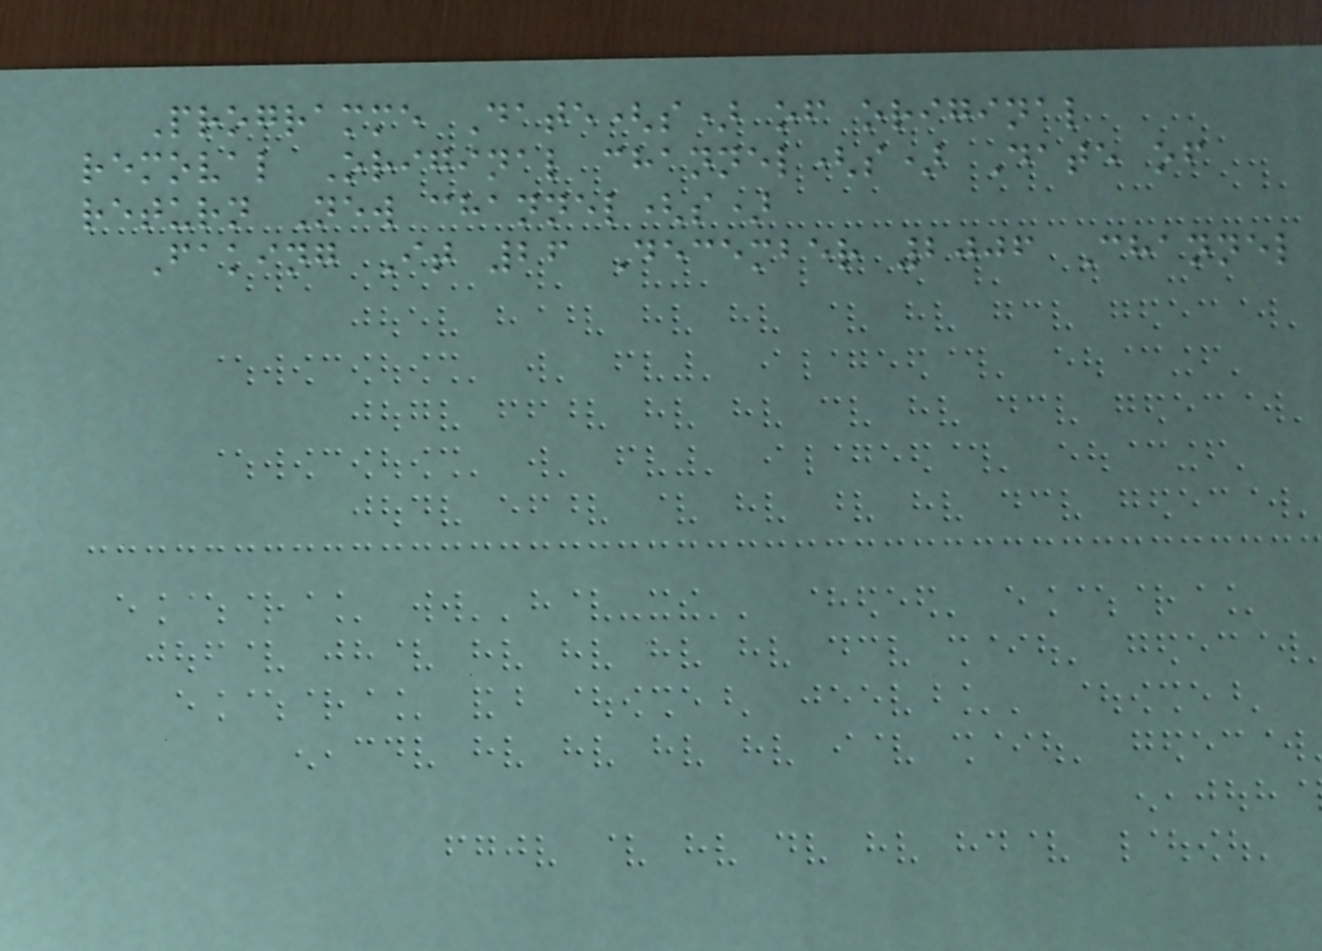Programme Date(s) of original
removal Original channel(s) Date of
return New channel(s)
Faking It 26 December 2006 Channel
